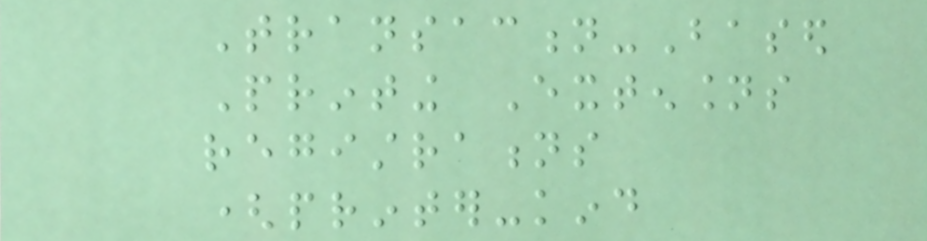Transaction-Based
Printing Extensions
registrations
(printer-kind
